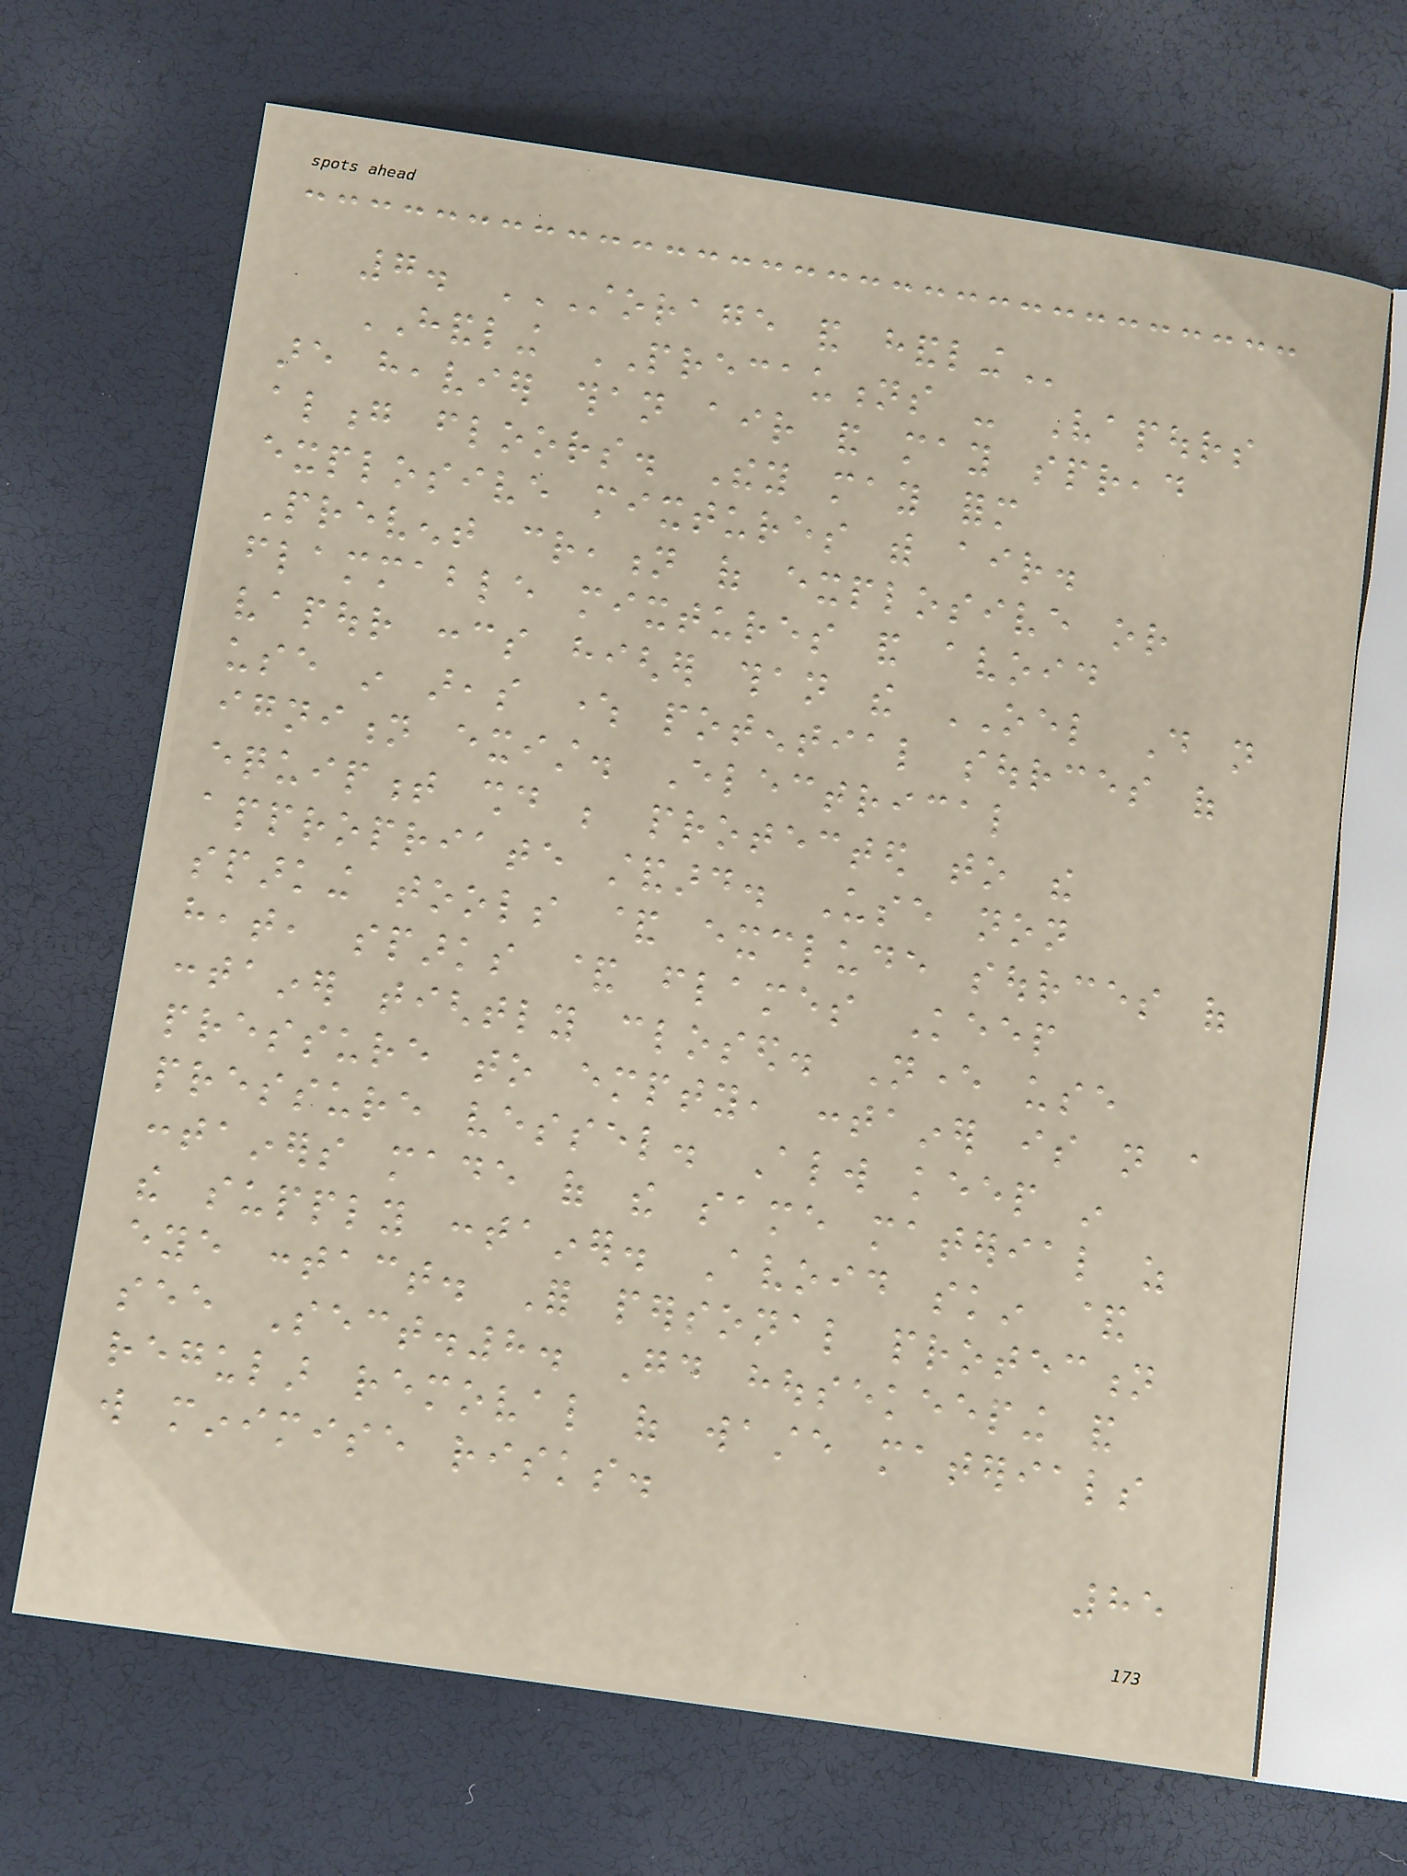7. STORAGE AND HANDLING
HANDLING PRECAUTIONS - Vapours
are heavier than air and may spread
along floors. They may form
explosive mixtures with air.
Prevent creation of explosive or
flammable mixtures and avoid
vapour concs higher than the OEL Do not
use in areas where potential sources of
ignition exist. Electrical
equipment should be protected to the
appropriate standard. Use non
sparking tools & exclude sources of
heat, sparks & flames Keep
container tightly closed. Never use
pressure to empty, container is not a
pressure vessel. Always keep in
containers made of the same material as
the supply container. Avoid skin &
eye contact. For personal protection
see Sect.8. Good housekeeping and
regular removal of waste materials
will minimise risks.
85
